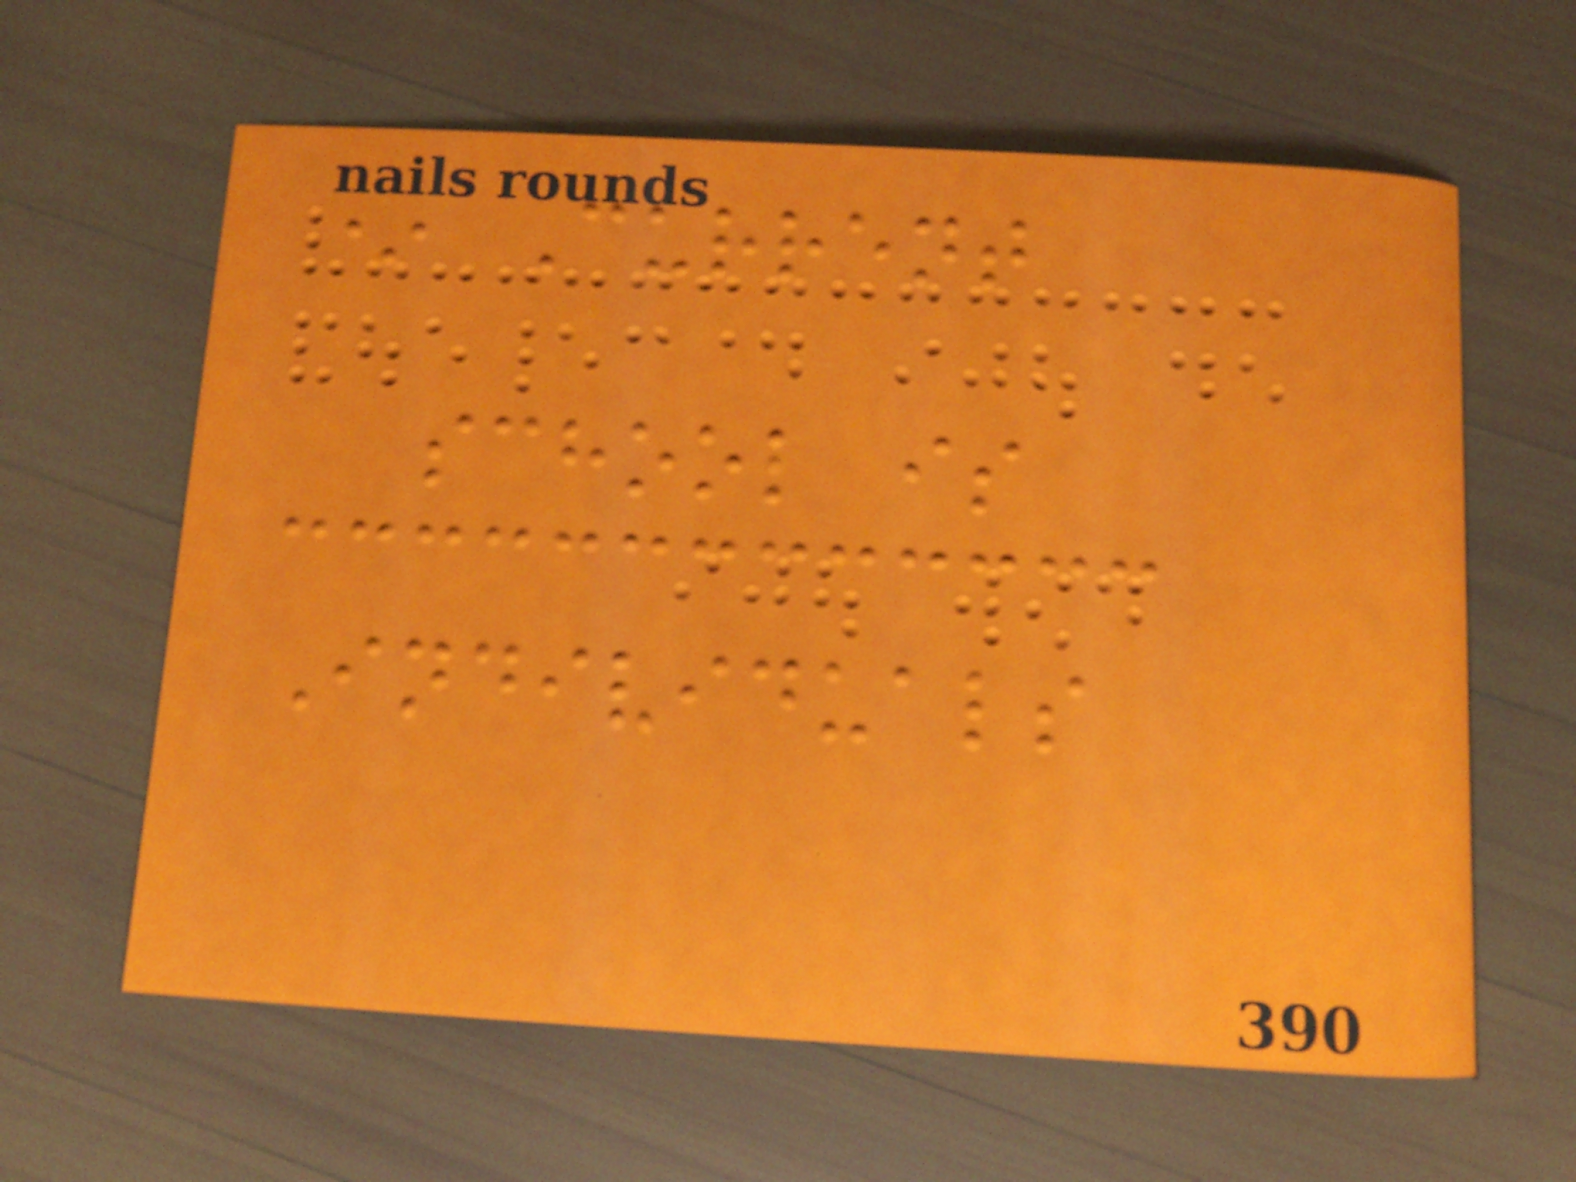* Current
school is
Individuals
